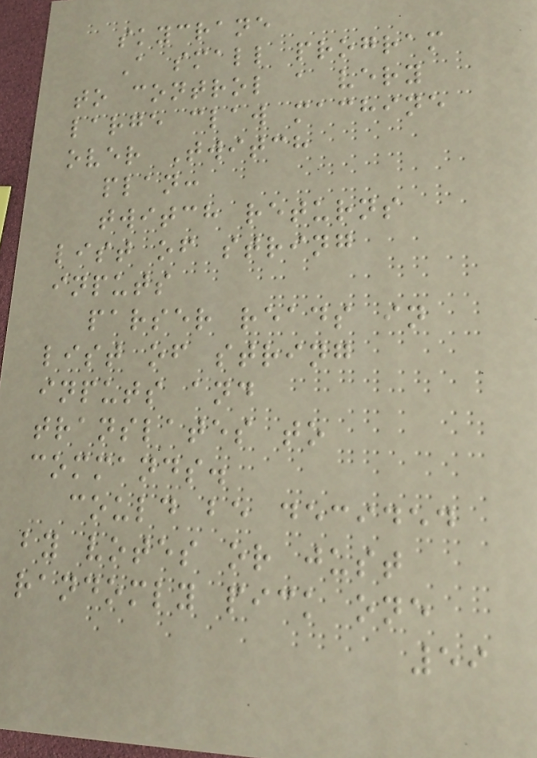skycrane
A small program
to control a very
large claw machine
over Twitch
plan:
twitch returns
list of string
inputs
parser reads in
list of string
inputs and
translates to
commands.
could be decided
by votes or just
randomly pick one
59
